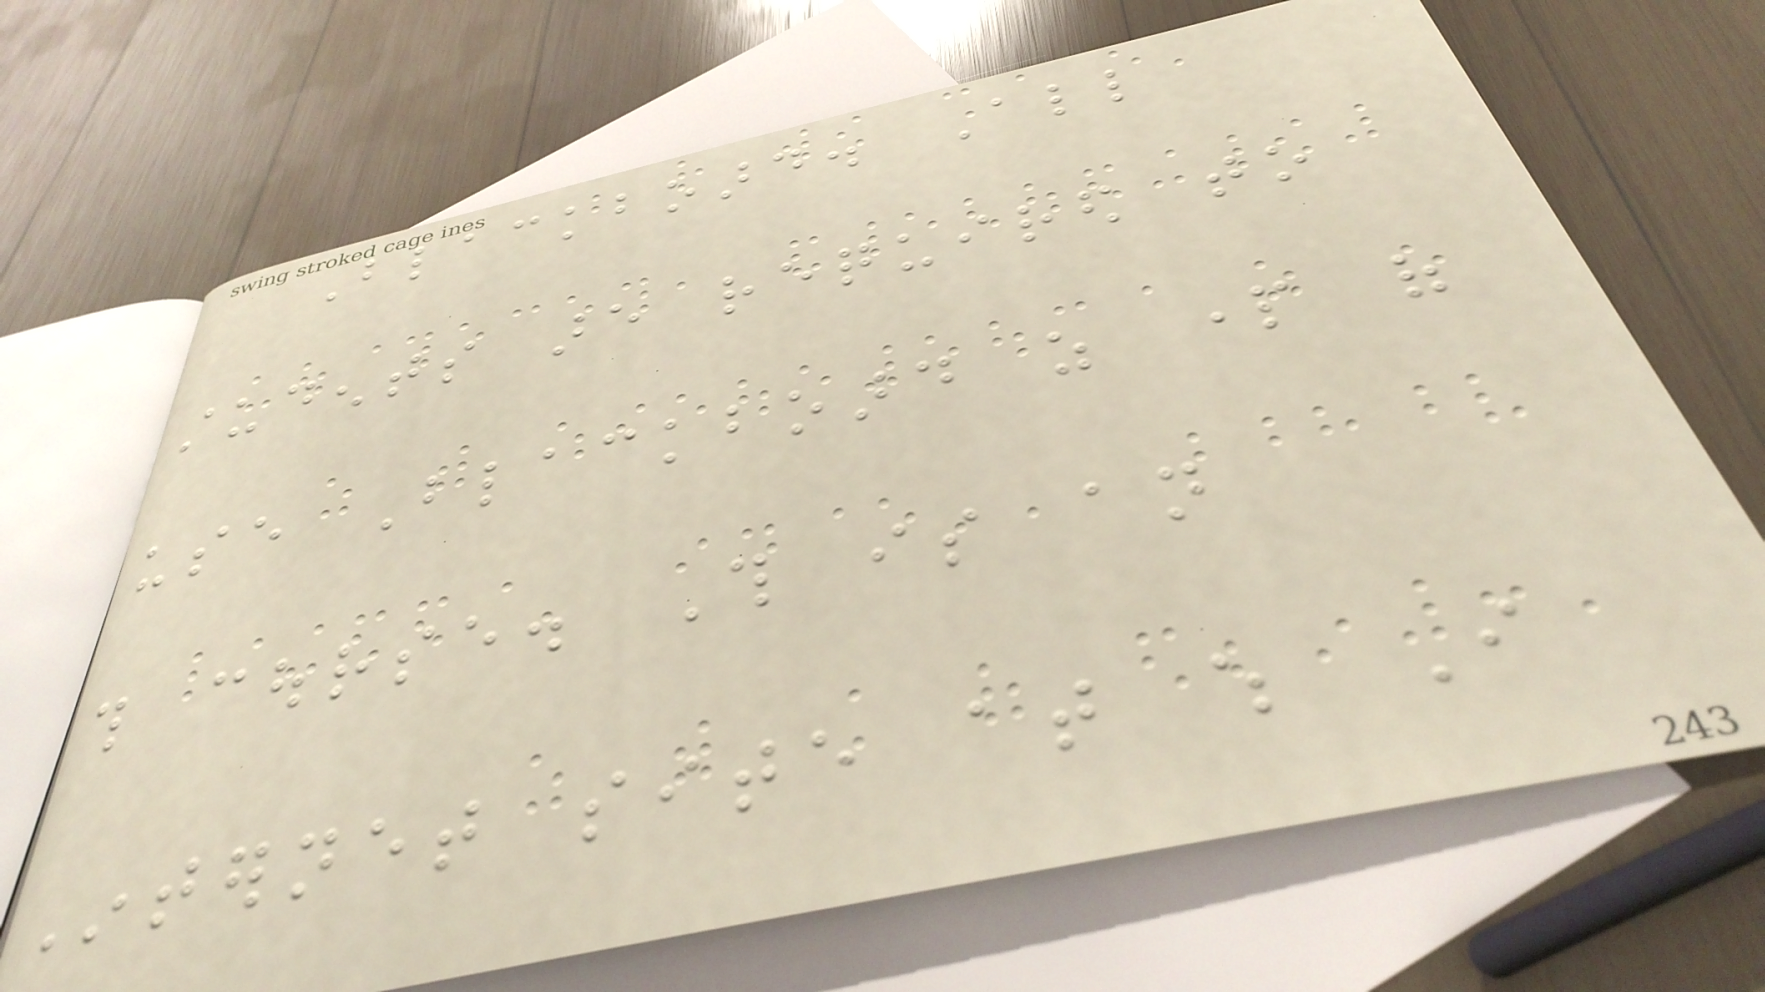Blackboard. All
students are required to
use Blackboard as part of
this course. This is an
Internet site at which I
